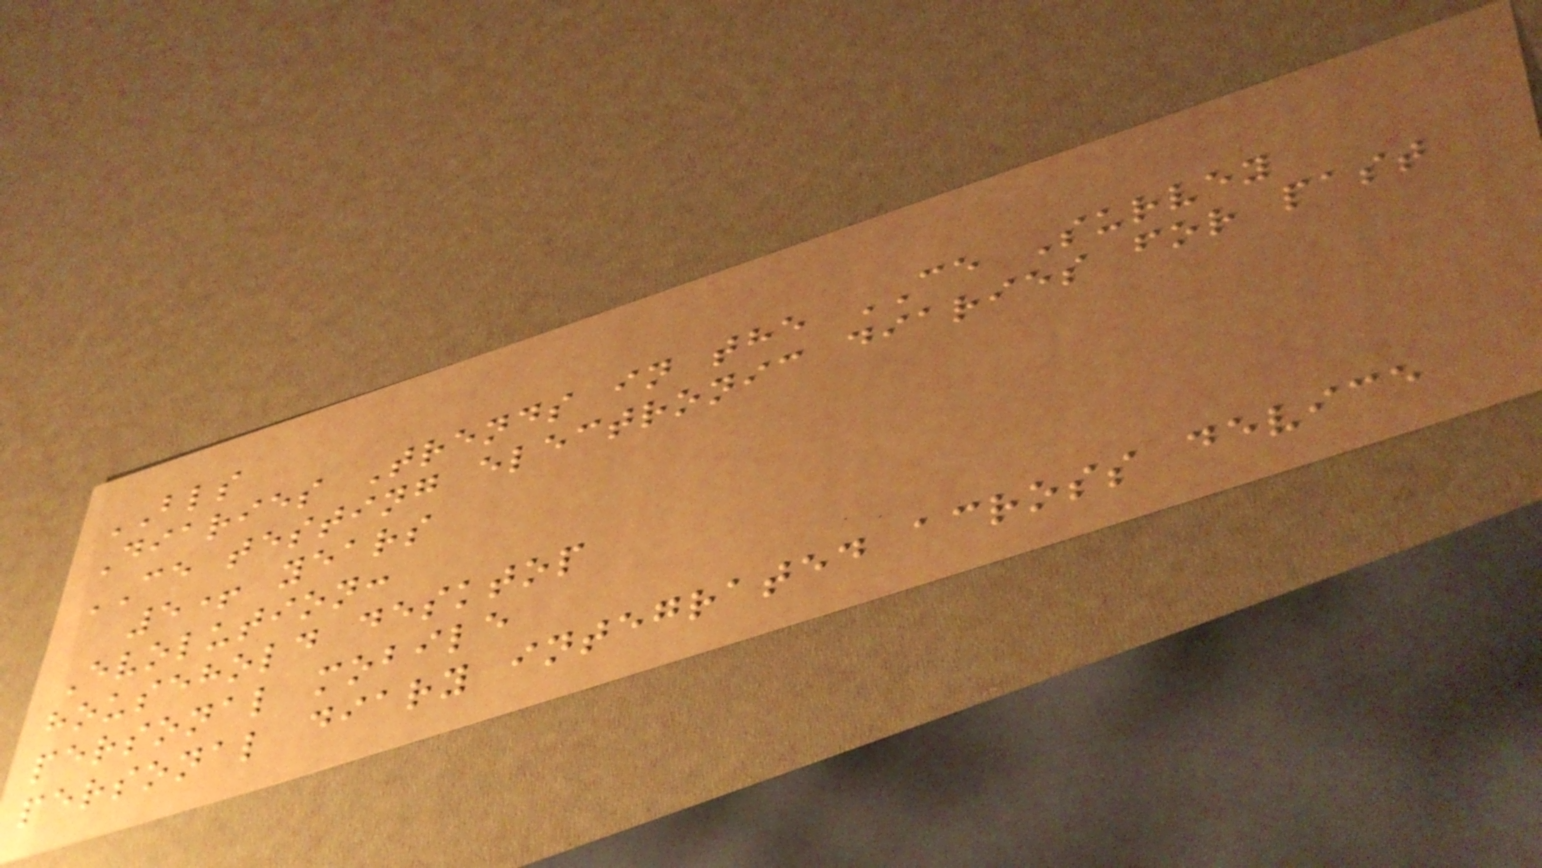BLS
Diaries Trends in the CE Survey
CE testing electronic diaries for past
5+ years
Evolution:
household desktop
personal mobile
personal diary integrated across device
